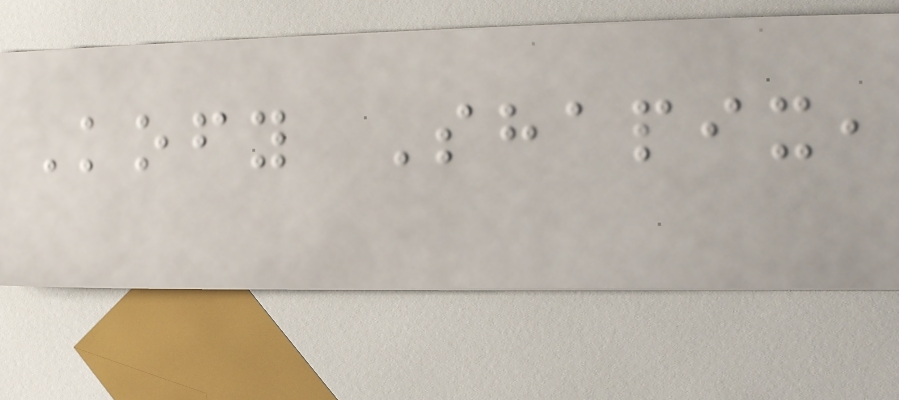Kofy Shapix,
